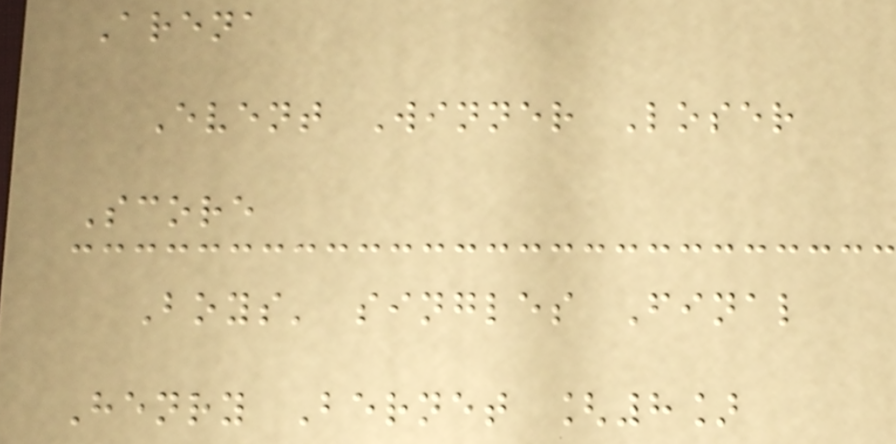Arena
Event Winner Loser
Score
Boys' singles Final
Henry Bernet [8]
